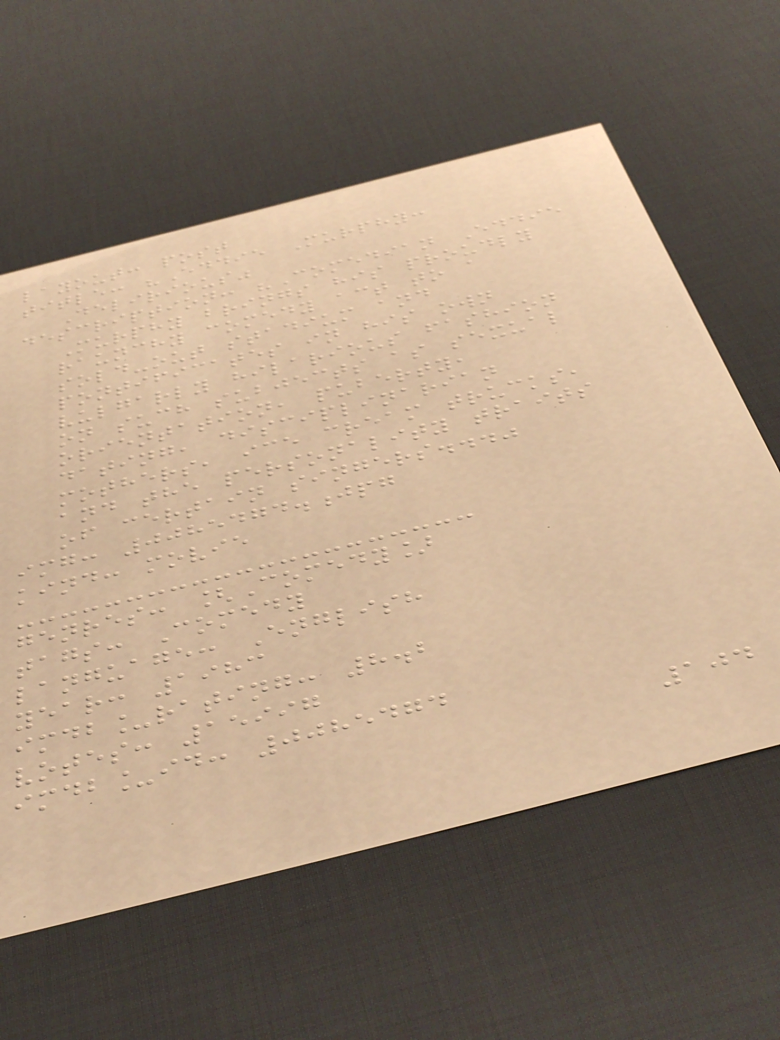layout: post
title: "Eddie Murphy:
Delirious"
description: "Comedian Eddie
Murphy brings his proudly
raunchy comedy act to a
sold-out stadium and
pontificates in his own
vulgarly hilarious fashion
on such subjects as sexual
orientation, puberty,
dating, disciplinarian
mothers, ice cream trucks,
and the personality traits
of certain singers..."
img: 0085474.jpg
kind: movie
genres: [Comedy]
tags: Comedy
language: English
year: 1983
imdb_rating: 8.2
votes: 15997
imdb_id: 0085474
104
